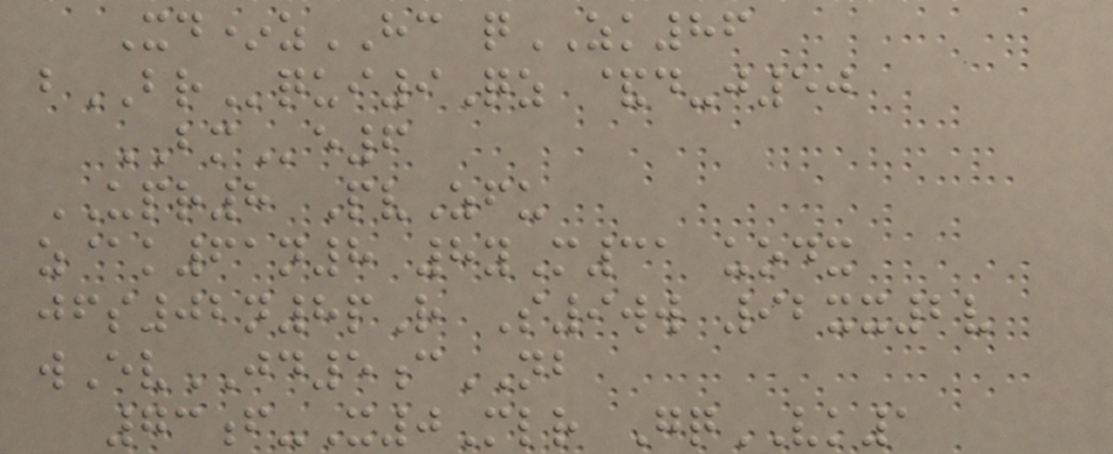Xd*zHC qZK86
bBRqui9Qz &d-j50
BMe6
UPR8 PvZfu
z@k61n8 8yM31 uodx
jfs02n8pR S9ww 92xx2v
wEvJD5cNB
73f-X0Mlr GqVK1
